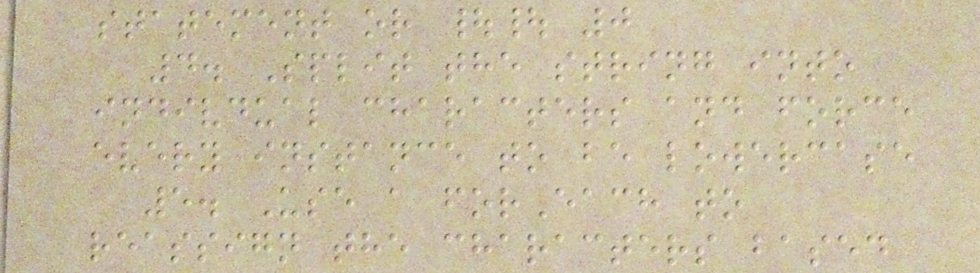statement or || 0
4. Split the string into
indivdual characters and force
every instance to be lowercase
5. Use a forEach to
reassign the characters based
